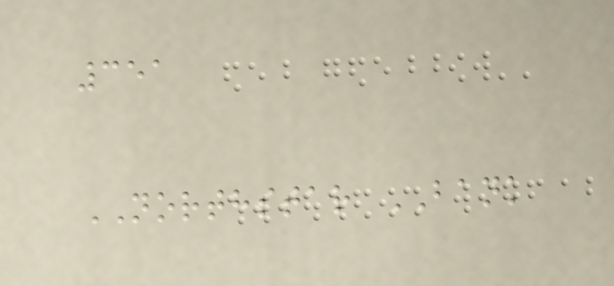351
NORTHSTAR BANK
